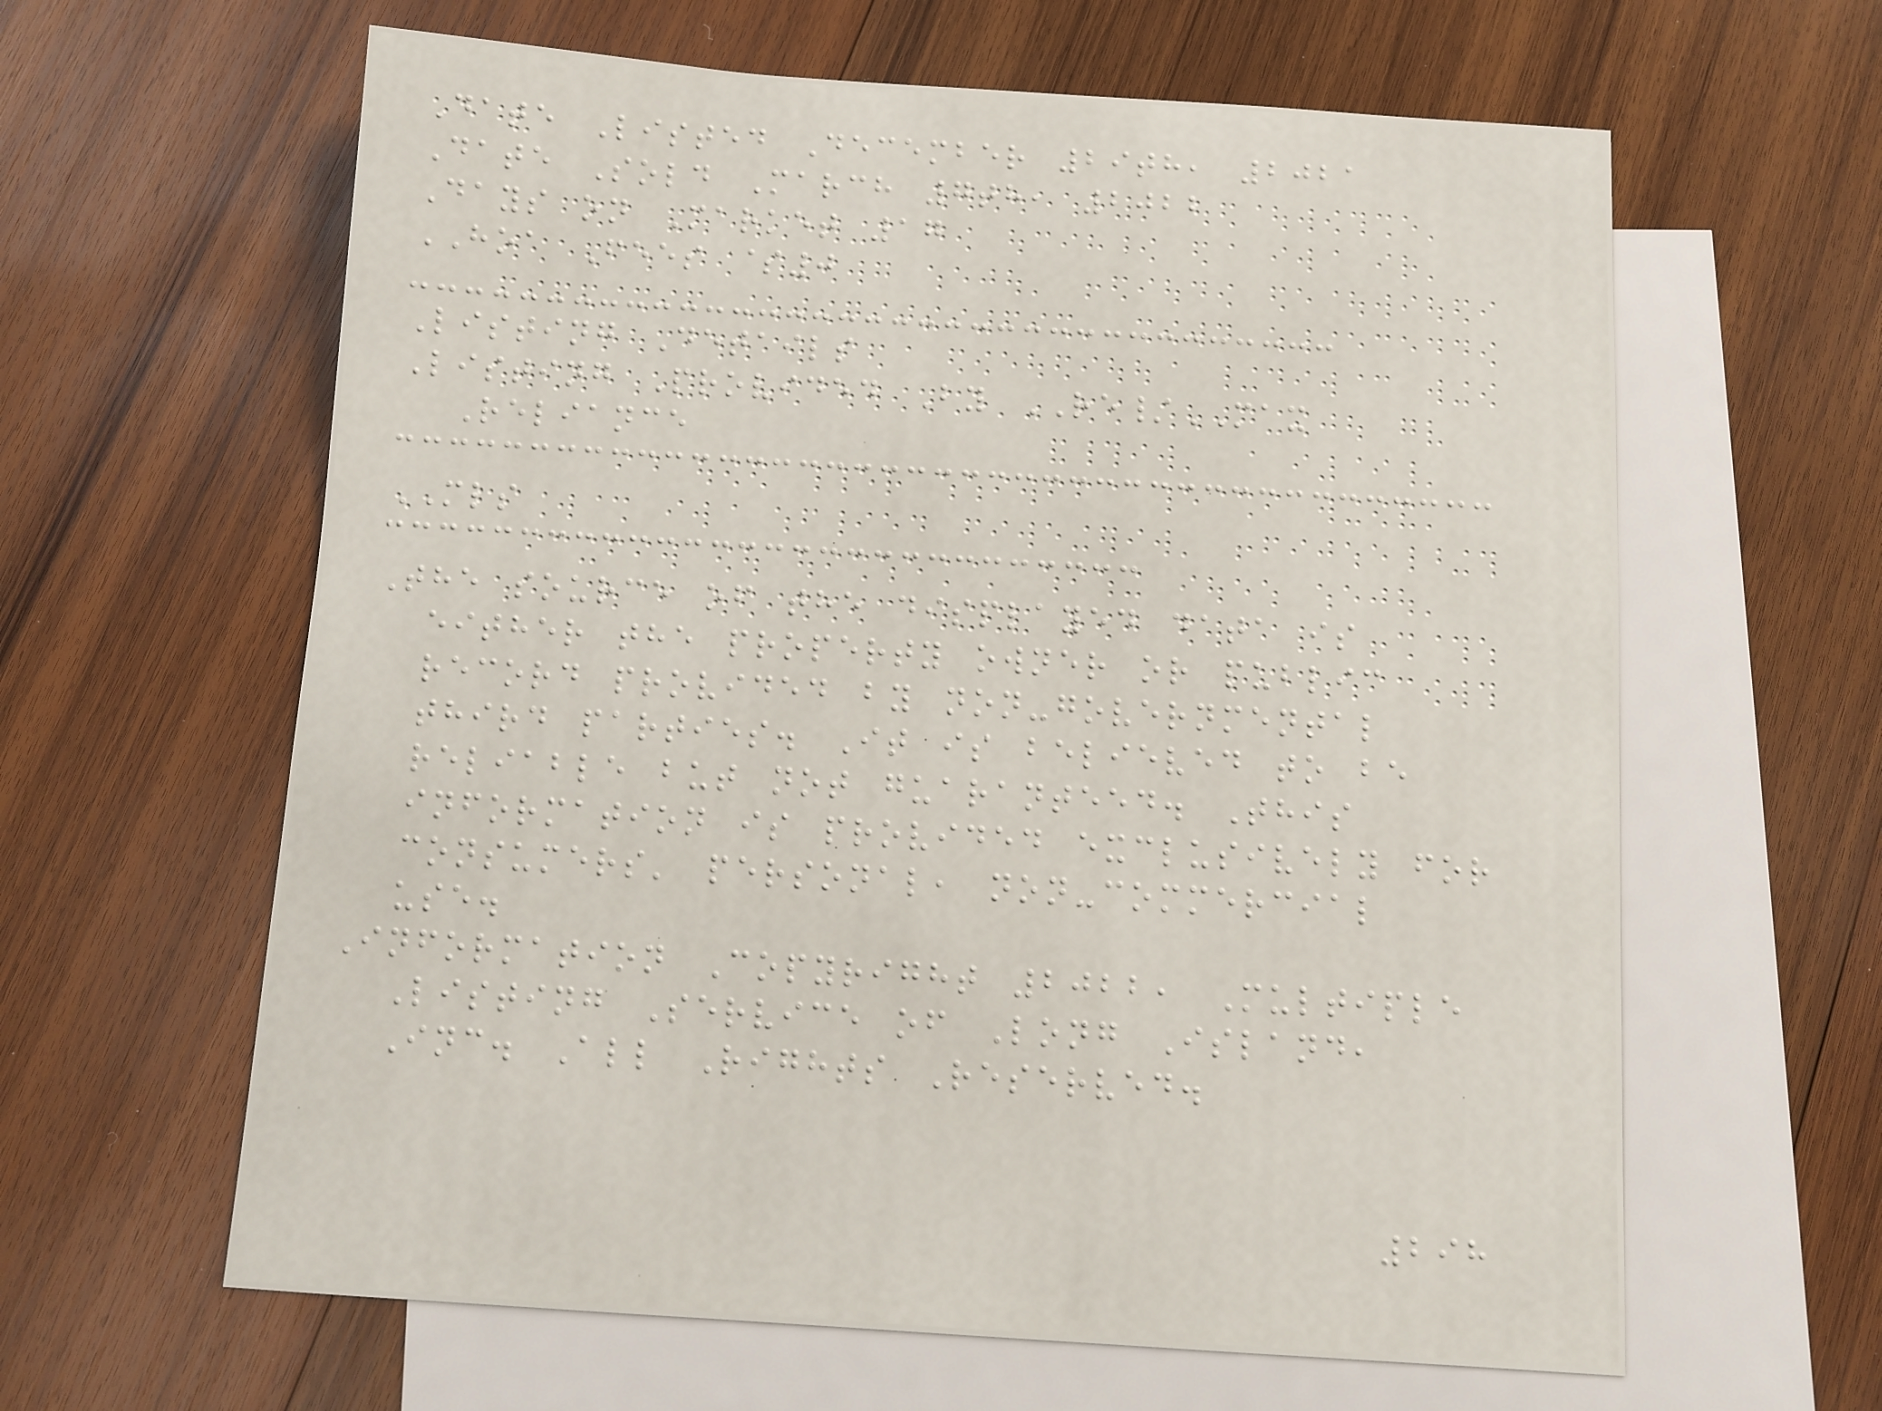Date Listed December 29th, 2021
Date Sold March 7th, 2022
Days on Market 17
HOA Fees $0
Listing Details
Listing Provided By RE/MAX
Reliance
MLS
The source of the displayed data is
either the property owner or public
record provided by non-governmental
third parties. It is believed to be
reliable but not guaranteed. This
information is provided exclusively for
consumers' personal, non-commercial
use.
Information Copyright 2022, Multiple
Listing Service of Long Island,
Inc. All Rights Reserved.
298
